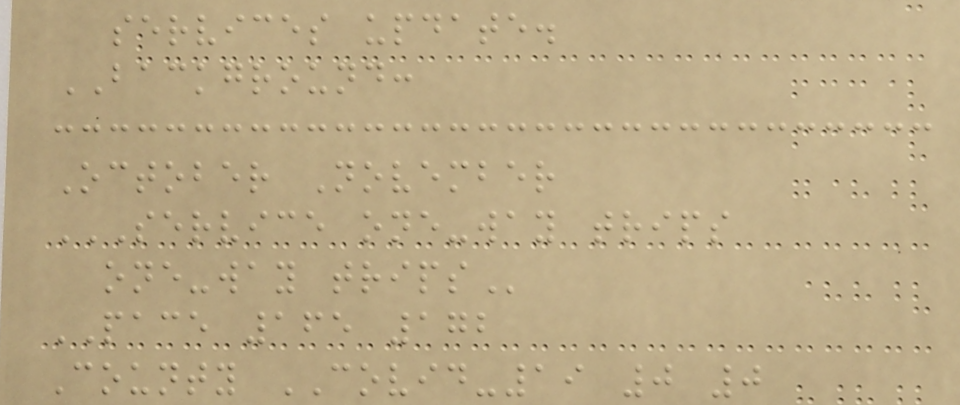services update.
BACKGROUND:
October November
SERVICE ONE-WAY TRIPS
ONE-WAY TRIPS
PACE 165 172
County COVID-19 0 0
